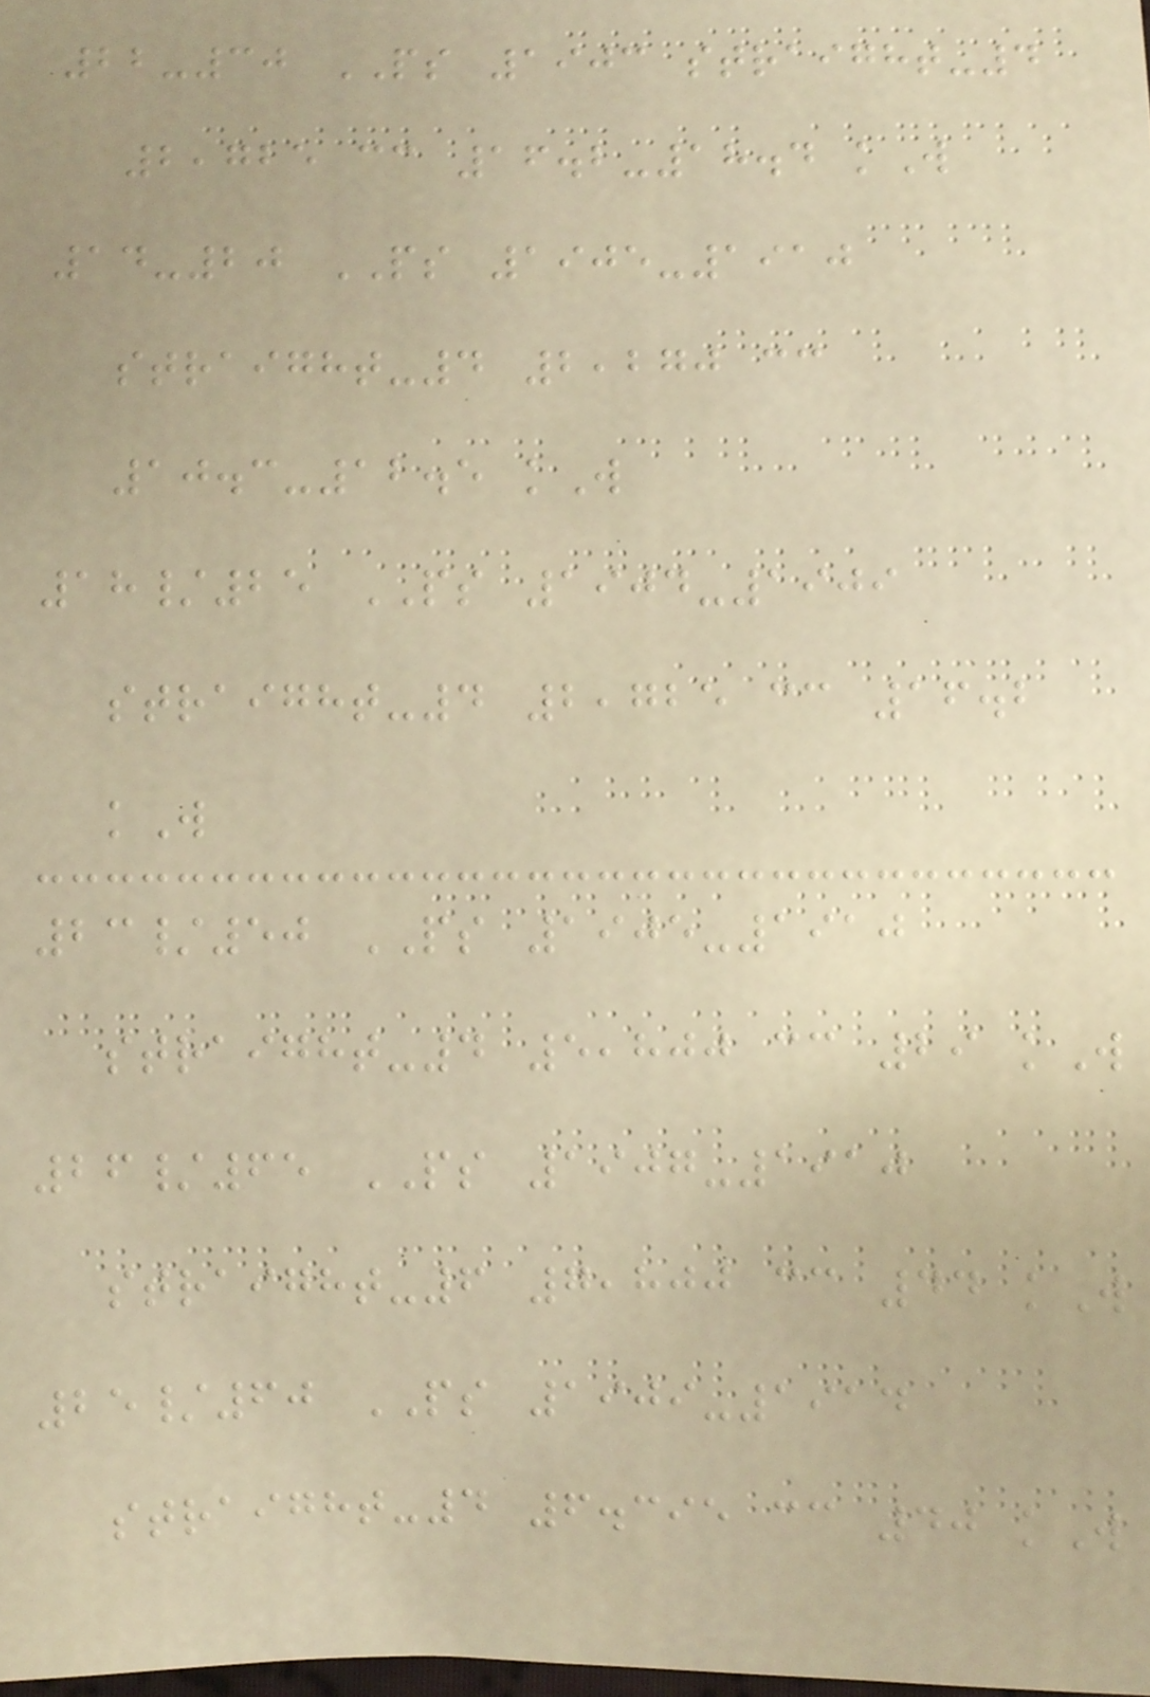22-30 PS 1903 straight-4
2,725 cc 16.2-18.4 kW
14-20 PS 1905-1910
straight-4 2,270 cc
10.3-12.5 kW
18/25 PS 1904-1909
straight-4 2,725 cc 16.2
kW
23/50 PS 1905-1910
straight-4 5,800 cc 29 kW
26/65 PS 1907-1910
straight-6 7,800 cc 44 kW
25/60 PS 1909-1914
straight-4 6.395 cc 40 kW
